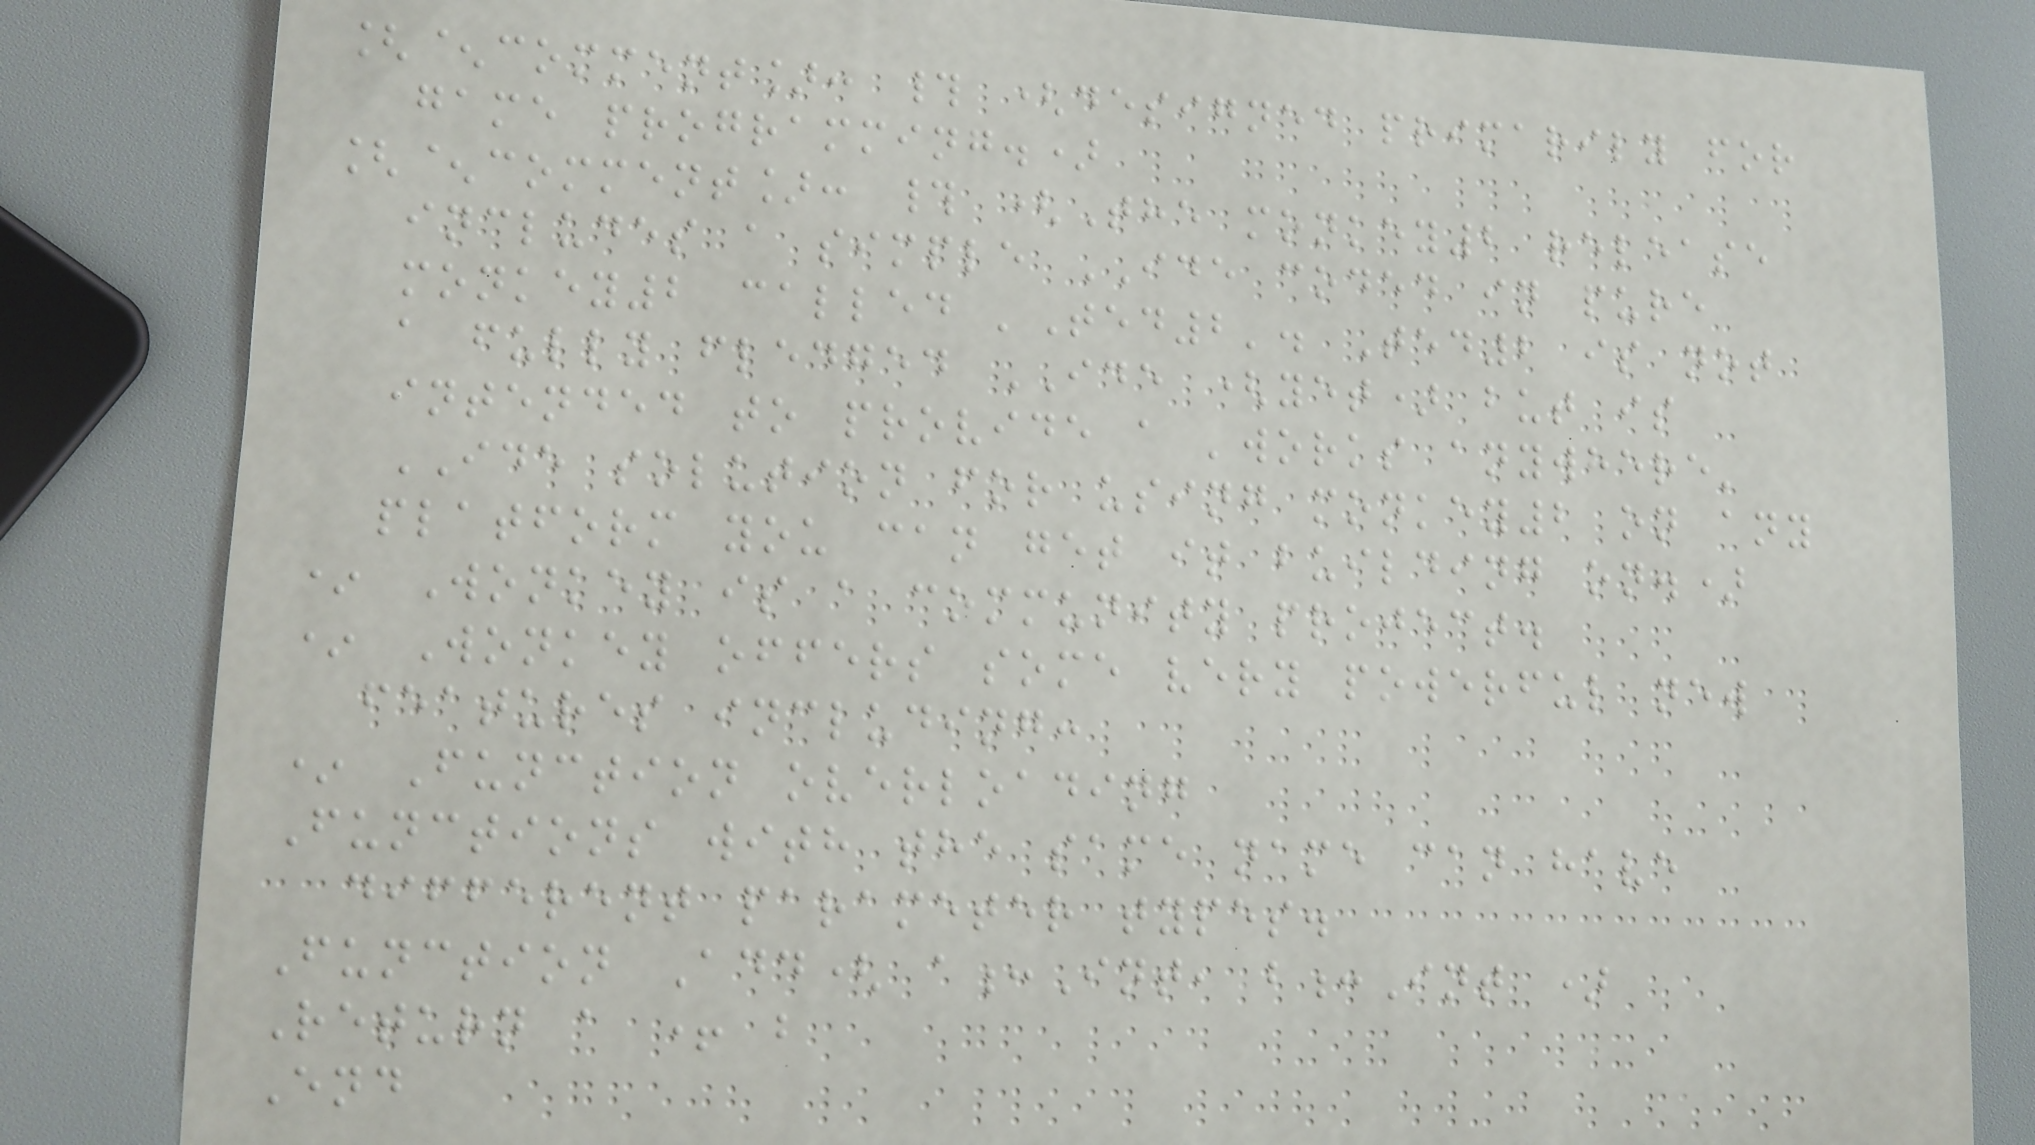[^comment]: # (designed primarily for
game programming.)
[^comment]: # (The monkey2 release
includes a simple IDE coded in pure
monkey2 called 'Ted2'. Ted2 is not
a fully fledged IDE (yet) but is
intended to provide a 'works anywhere'
IDE solution for using monkey2 on any
platform you can get it building on.)
* Wonkey is a community project.
* Wonkey offers some very powerful new
features including:
* Function overloading
Functions with the same name can have
different parameter types.
Function Add( a:Int, b:Int )
Return a + b
End
